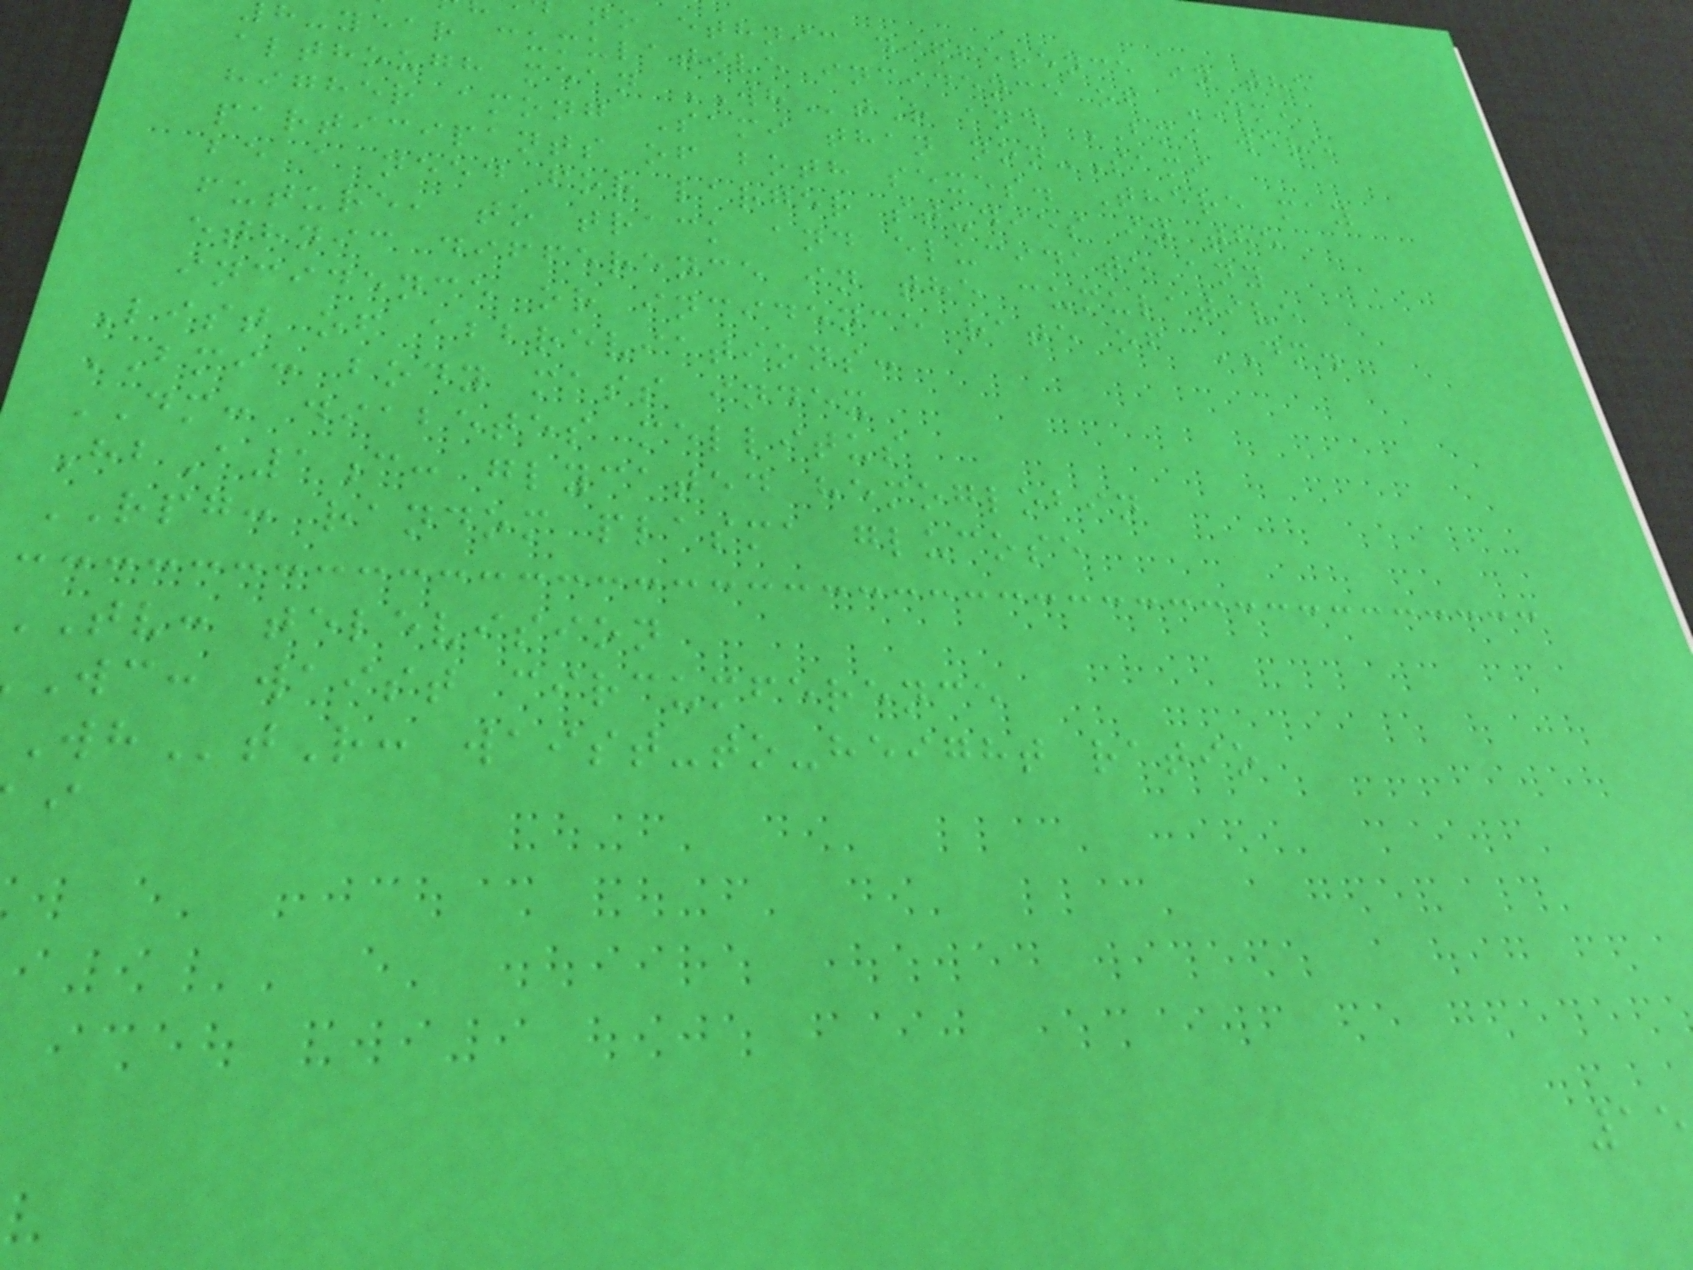no ethnic difference in the
h-year cumulative incidence of DM,
although mean WHtR and BMI were
higher among Sami than non-Sami
participants of both sexes. There may
be a need for larger studies in the
future, to track and elucidate any
ethnic difference in the cumulative
incidence or incidence rate of DM.
List of abbreviations:
BMI: body mass index
DM: diabetes mellitus
HbA1c: glycated hemoglobin
RPG: random plasma glucose
tv: television
wc: waist circumference
tR: waist-to-height ratio
